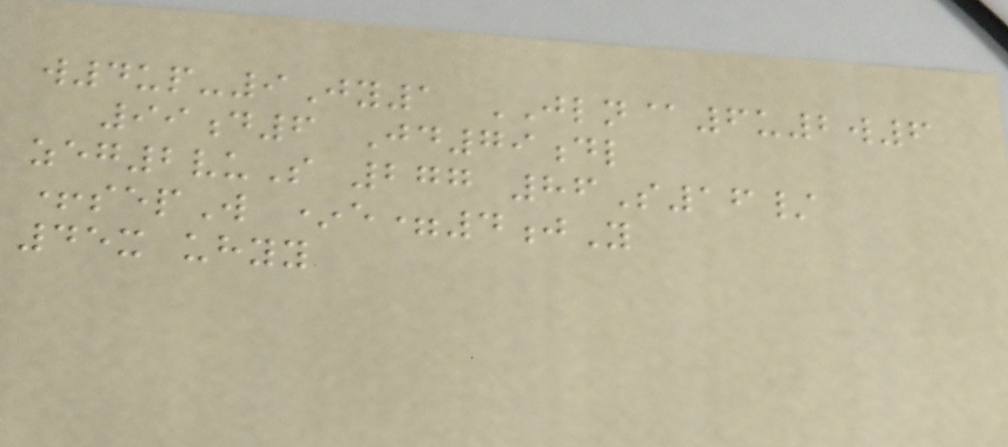w4up-9Jy1 JLN@6u2w6
99d6 Jd79dl
zeg2vuS 277 86S16/
+sepW *e=4jY
45x uhyy
